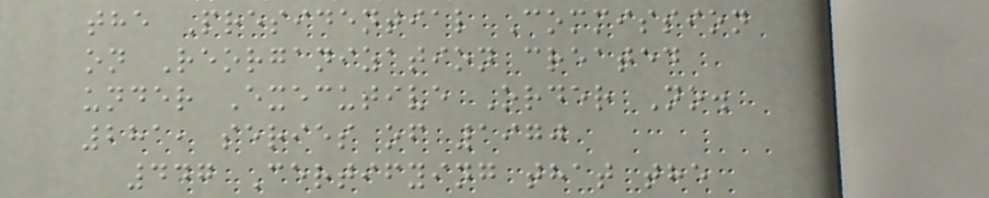the Presidential Commission
on Reorganization created
under Executive Order No.
281, series of 1970
447 Certifying that the
